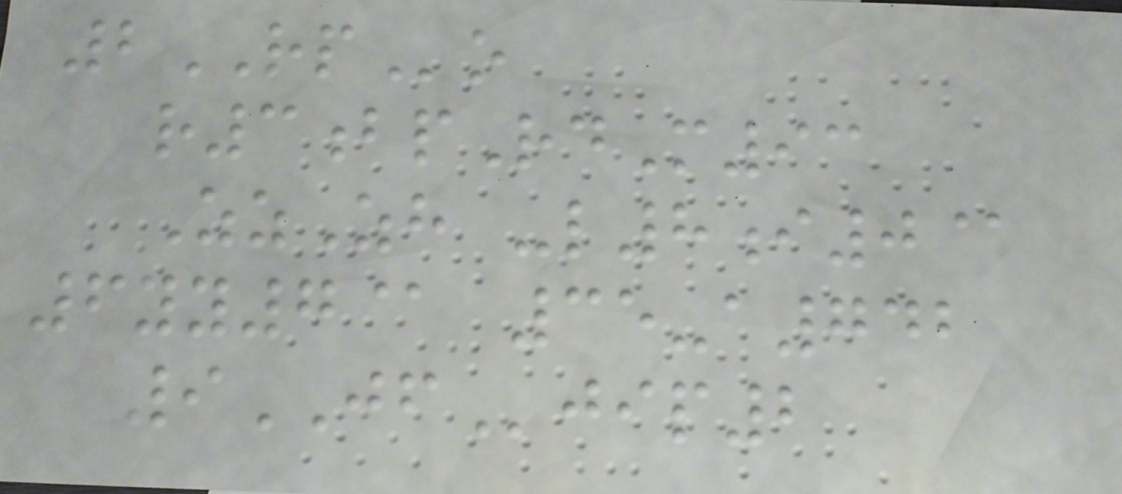2RPo
r3bpRdM93
ZzZh -l8i0@
6yy7@ 35-a742
9JFjip2
